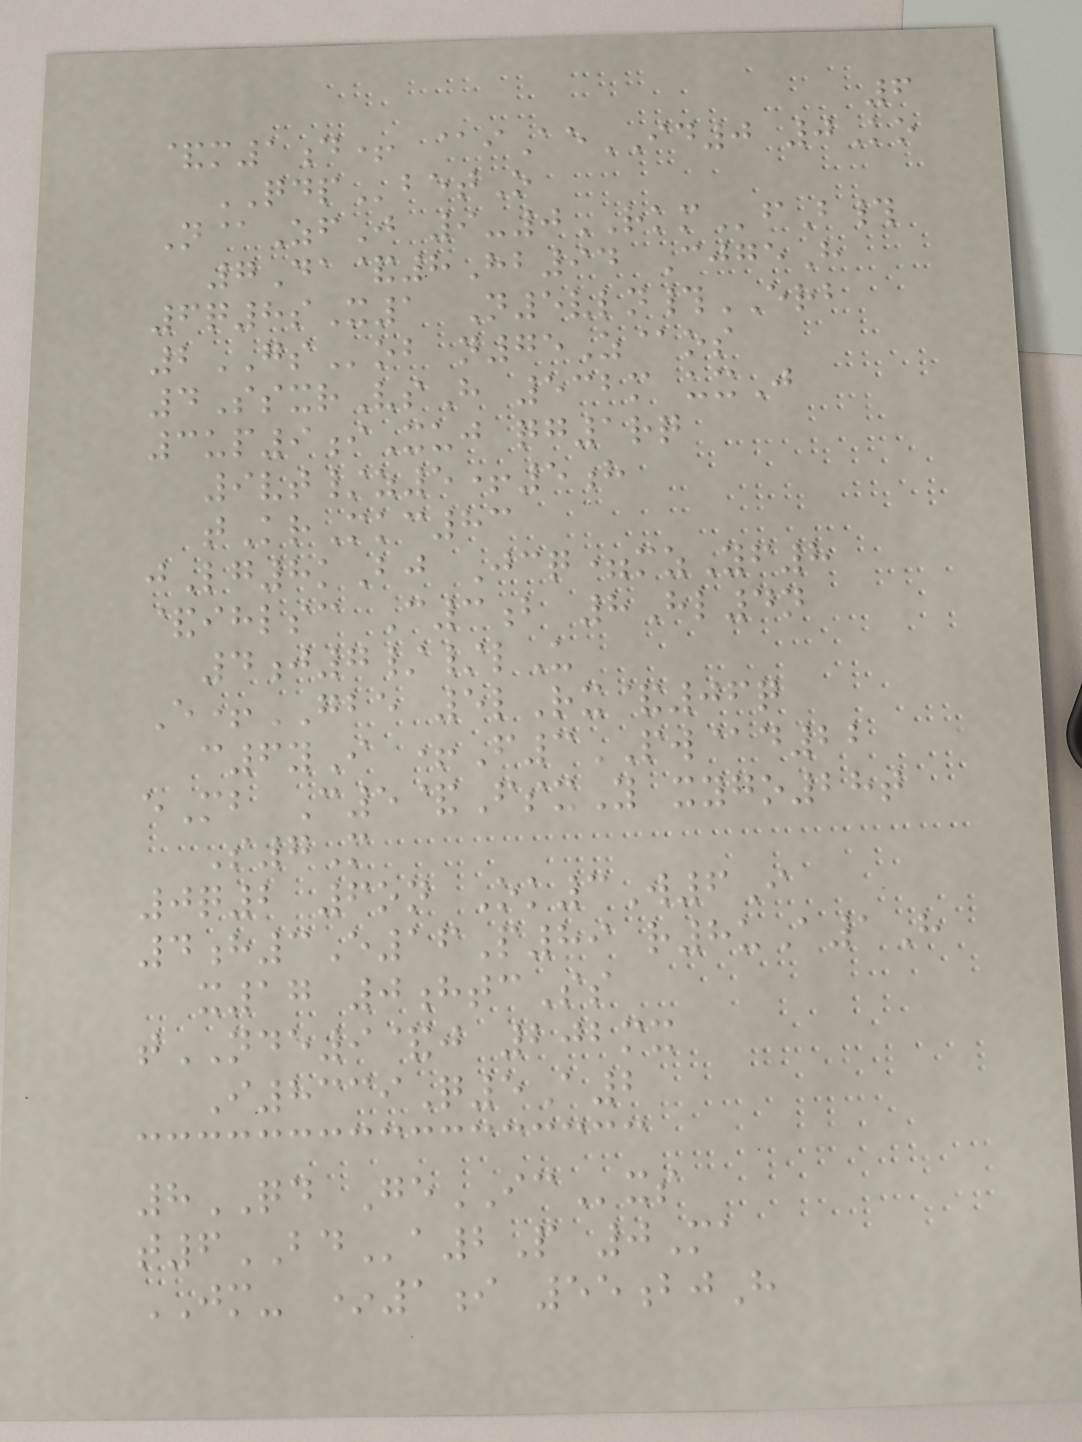6
&m1d+ @iAeID0 0Ko
QDPbetO
N@ZfJ 9-0RKMfB#
7Da&8Hb94 CjgeH
6q8sX1 N5vln#ERB
2GSob n75Z@os
4SsxrVsH 532m uxJ
3up9iXuj qg1rq
9vt/z5+5h
tKrMkc83
jLg8kBj Jcq=mzYf8
&ihlsc C3b 8Hl4n
4j7//lU
E+GBE 5lRx&06q
c6yI +F3PW@d22
eMb C5&FsxY xygo28t
S7M
0q2 6on Ok3W6I
4h3E16P89 r8uA1H
x17 0htcSs
tNDE9&j 202mx
I8339Q5A2
8QD GeICxs
t6BDa2P 0Ma
JM- *1i 55bjH
